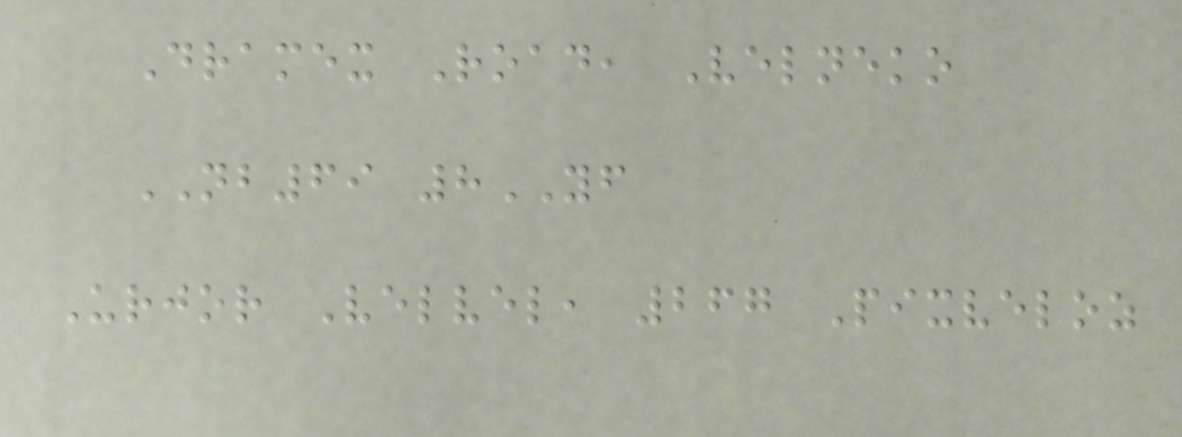Dramex Road, Velneko
NB69 8YF
Urjor Velvel, 267 Pixveloz
